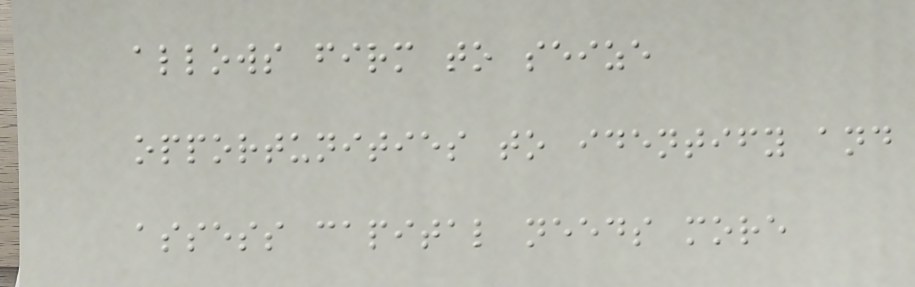allows firm to seize
opportunities to identify and
assess capital needs more
